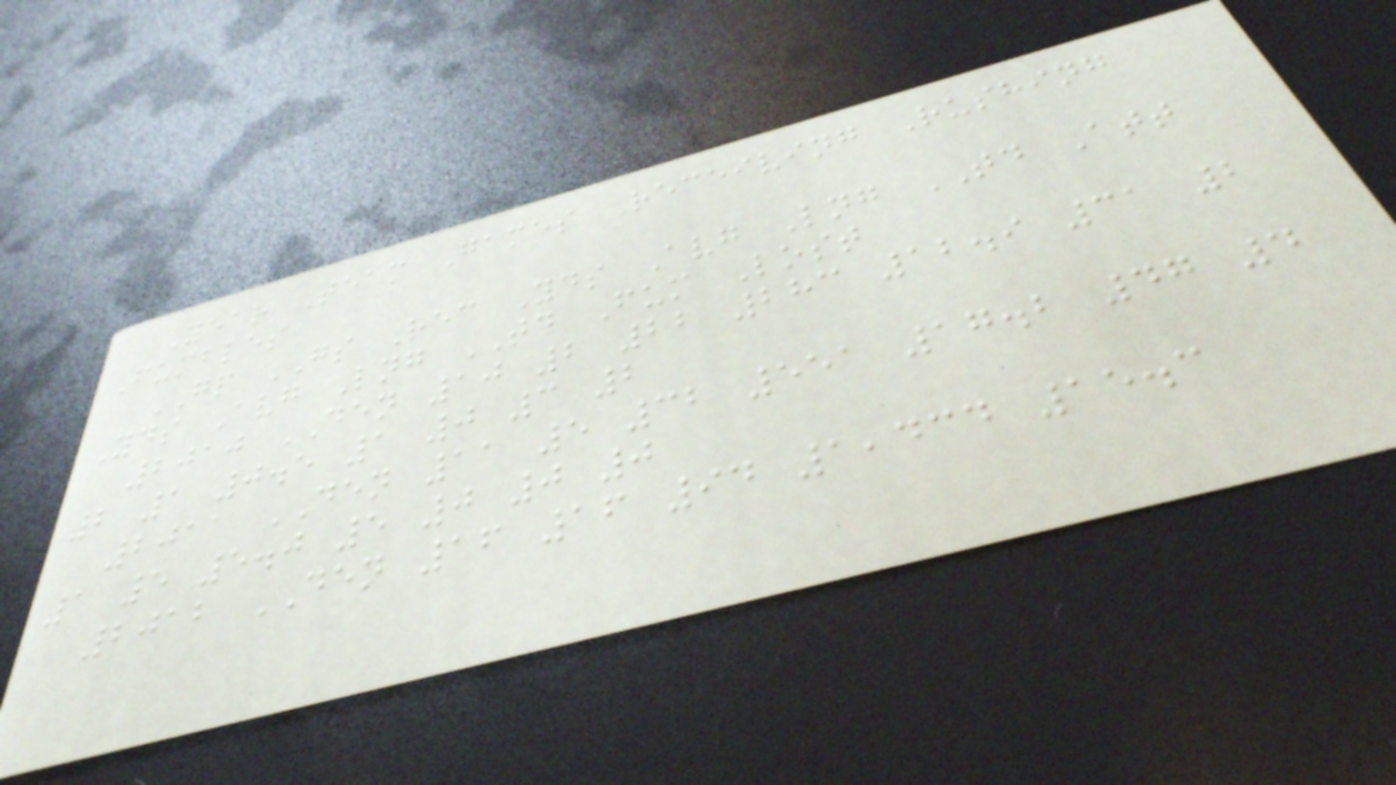Year Team Games Receiving Rushing
Fumbles
GP GS Rec Yds Avg Lng TD Att
Yds Avg Lng TD Fum Lost
2010 DEN 10 2 22 283 12.9 31 2
2 1 0.5 1 0 3 2
2011 DEN 11 5 32 551 17.2 47 4
1 5 5.0 5 0 0 0
2012 DEN 16 16 94 1,434 15.3
